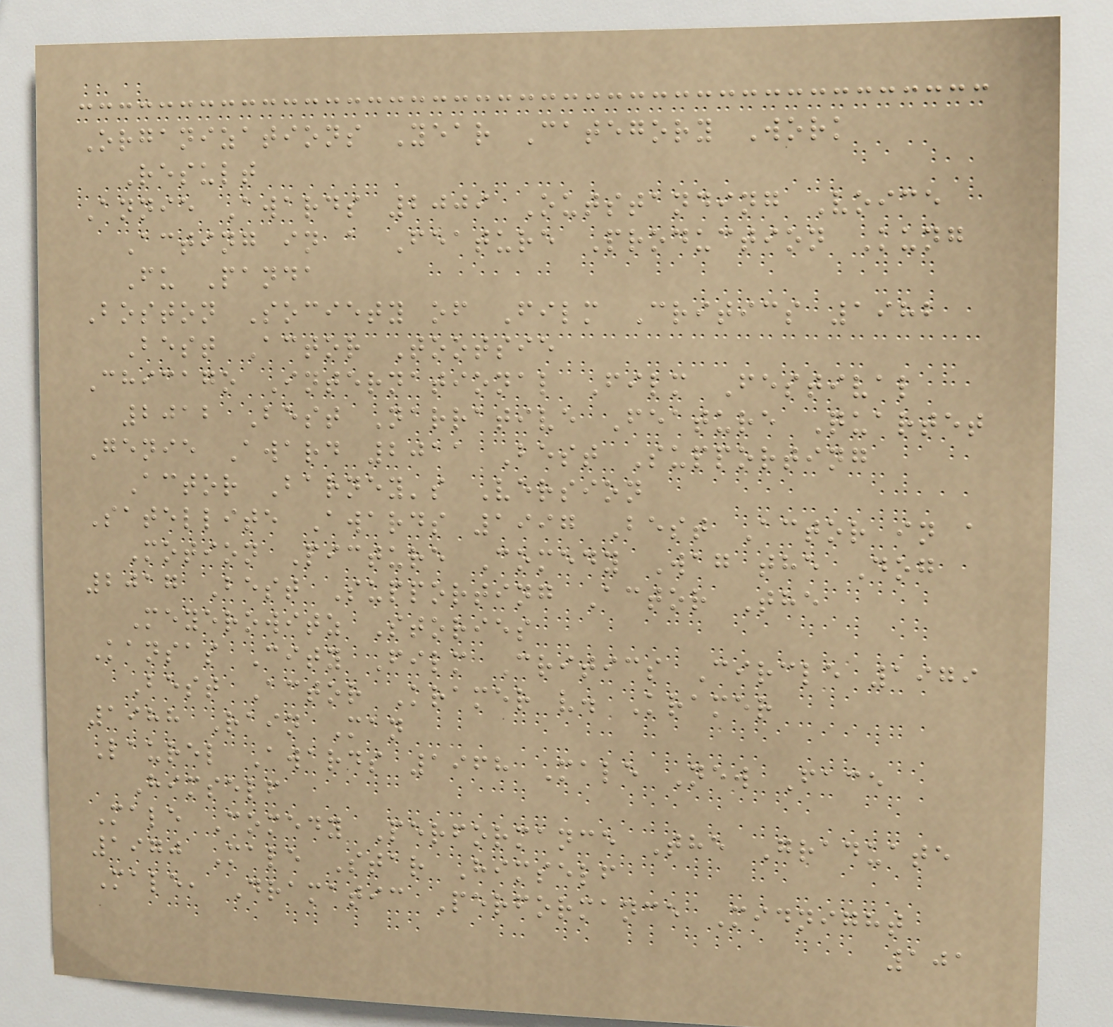Organizations Year Category Work
Result
Annie Awards 2009 Outstanding Voice
Acting in a Feature Production Kung
Fu Panda
Boston Society of Film Critics 1982
Best Actor Tootsie
Chicago International Film Festival
2012 Best Narrative Feature Quartet
Genie Award 2011 Best Supporting
Actor Barney's Version
Satellite Awards 1997 Best Actor in a
Motion Picture Comedy Wag the Dog
2017 Best Supporting Actor The
Meyerowitz Stories
Kansas City Film Critics Circle 1979
Best Actor Kramer v. Kramer
1988 Rain Man
Laurel Awards 1968 Male New Face
Himself
Male Comedy Performance The Graduate
1970 Male Star Himself
Male, Dramatic Performance Midnight
101
